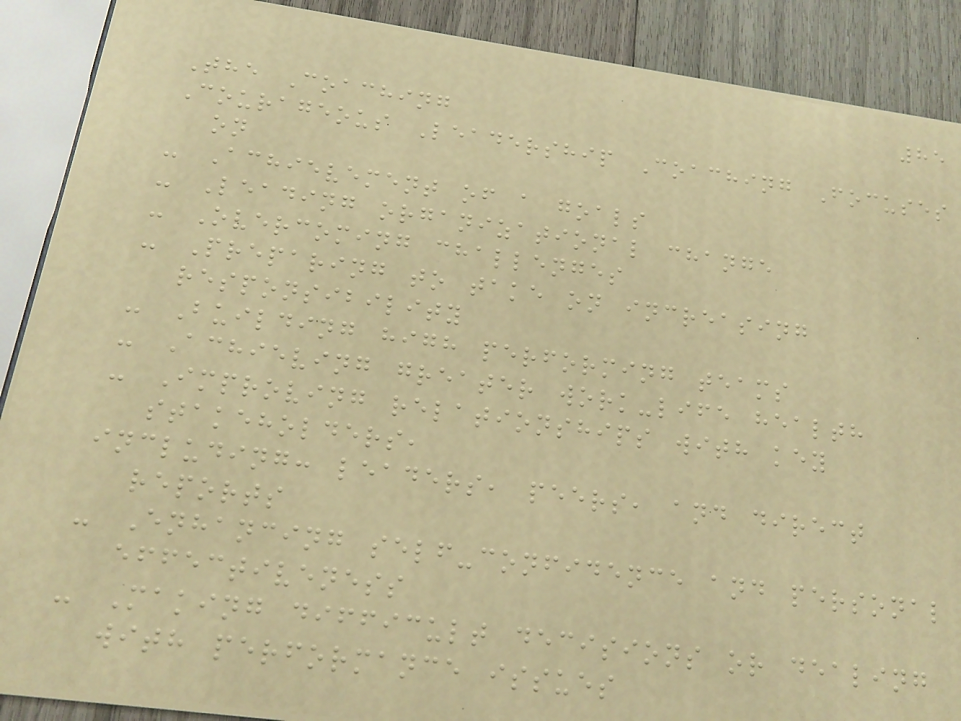85
The Coaching
Courageous Leadership Coaching Focuses
on
- Achievement of a goals
- Leading organizational change
- Overcoming challenges
- Preparing to take on increasing
responsibility
- Building high performing teams
- Achieving greater work-life health
- Improving relationships with key
stakeholders,
including: leaders, peers, and direct
reports
- Enhancing self-confidence and personal
effectiveness
- Making difficult decisions or dealing
with performance issues
